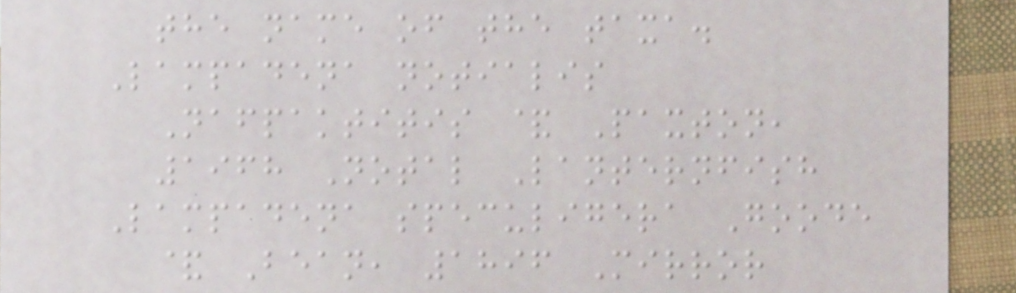the name of the taxa.
Lampadena notialis
Nafpaktitis & Paxton,
1968 Notal Lanternfish
Lampadena speculigera Goode
& Bean, 1896 Mirror
